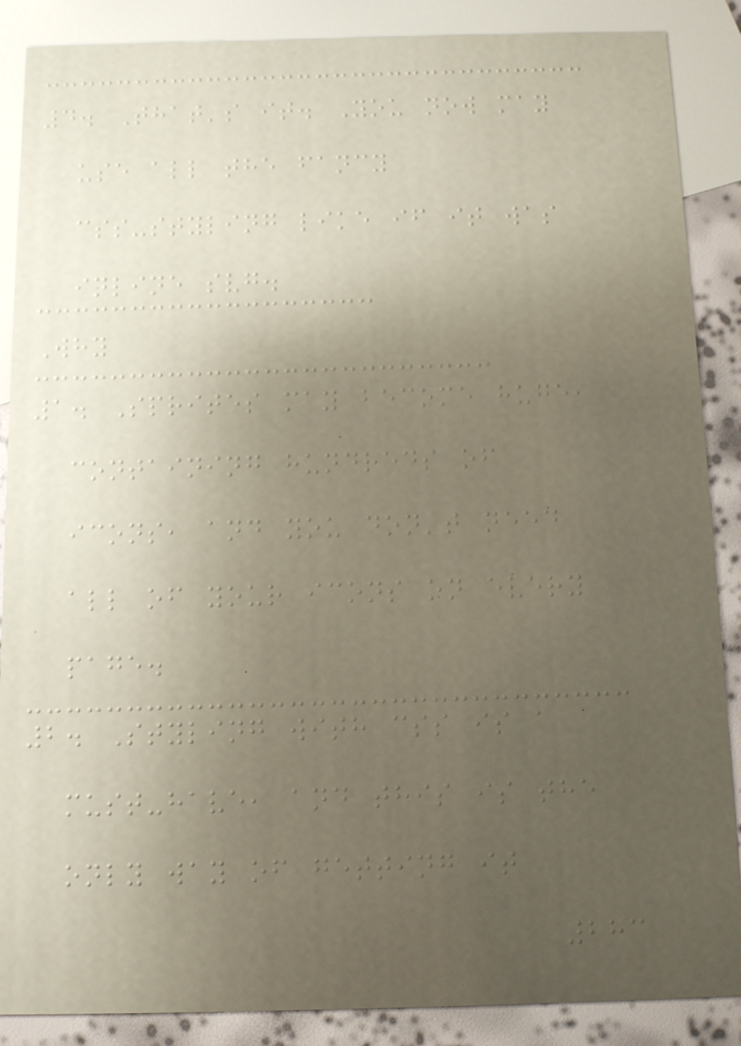4. That's it. You now may
use all the fancy
css-styling like if it was
inline svg.
Why
1. Sprites may become huge,
containing hundreds of
icons, and you don't need
all of your icons on every
page.
2. Styling with css is a
must-have, and this is the
only way of getting it
283
